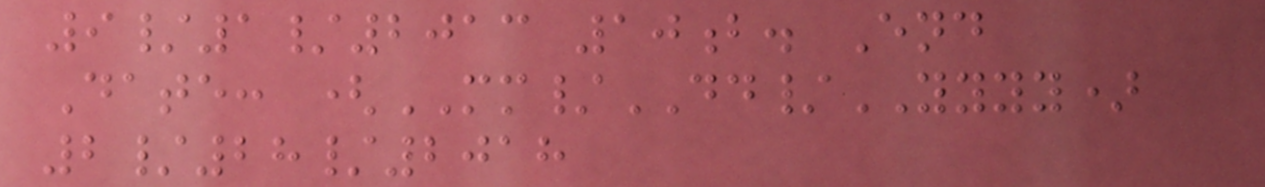9/1/2013 10b. End
Date: (MM/DD/YYYY)
2/28/2018
